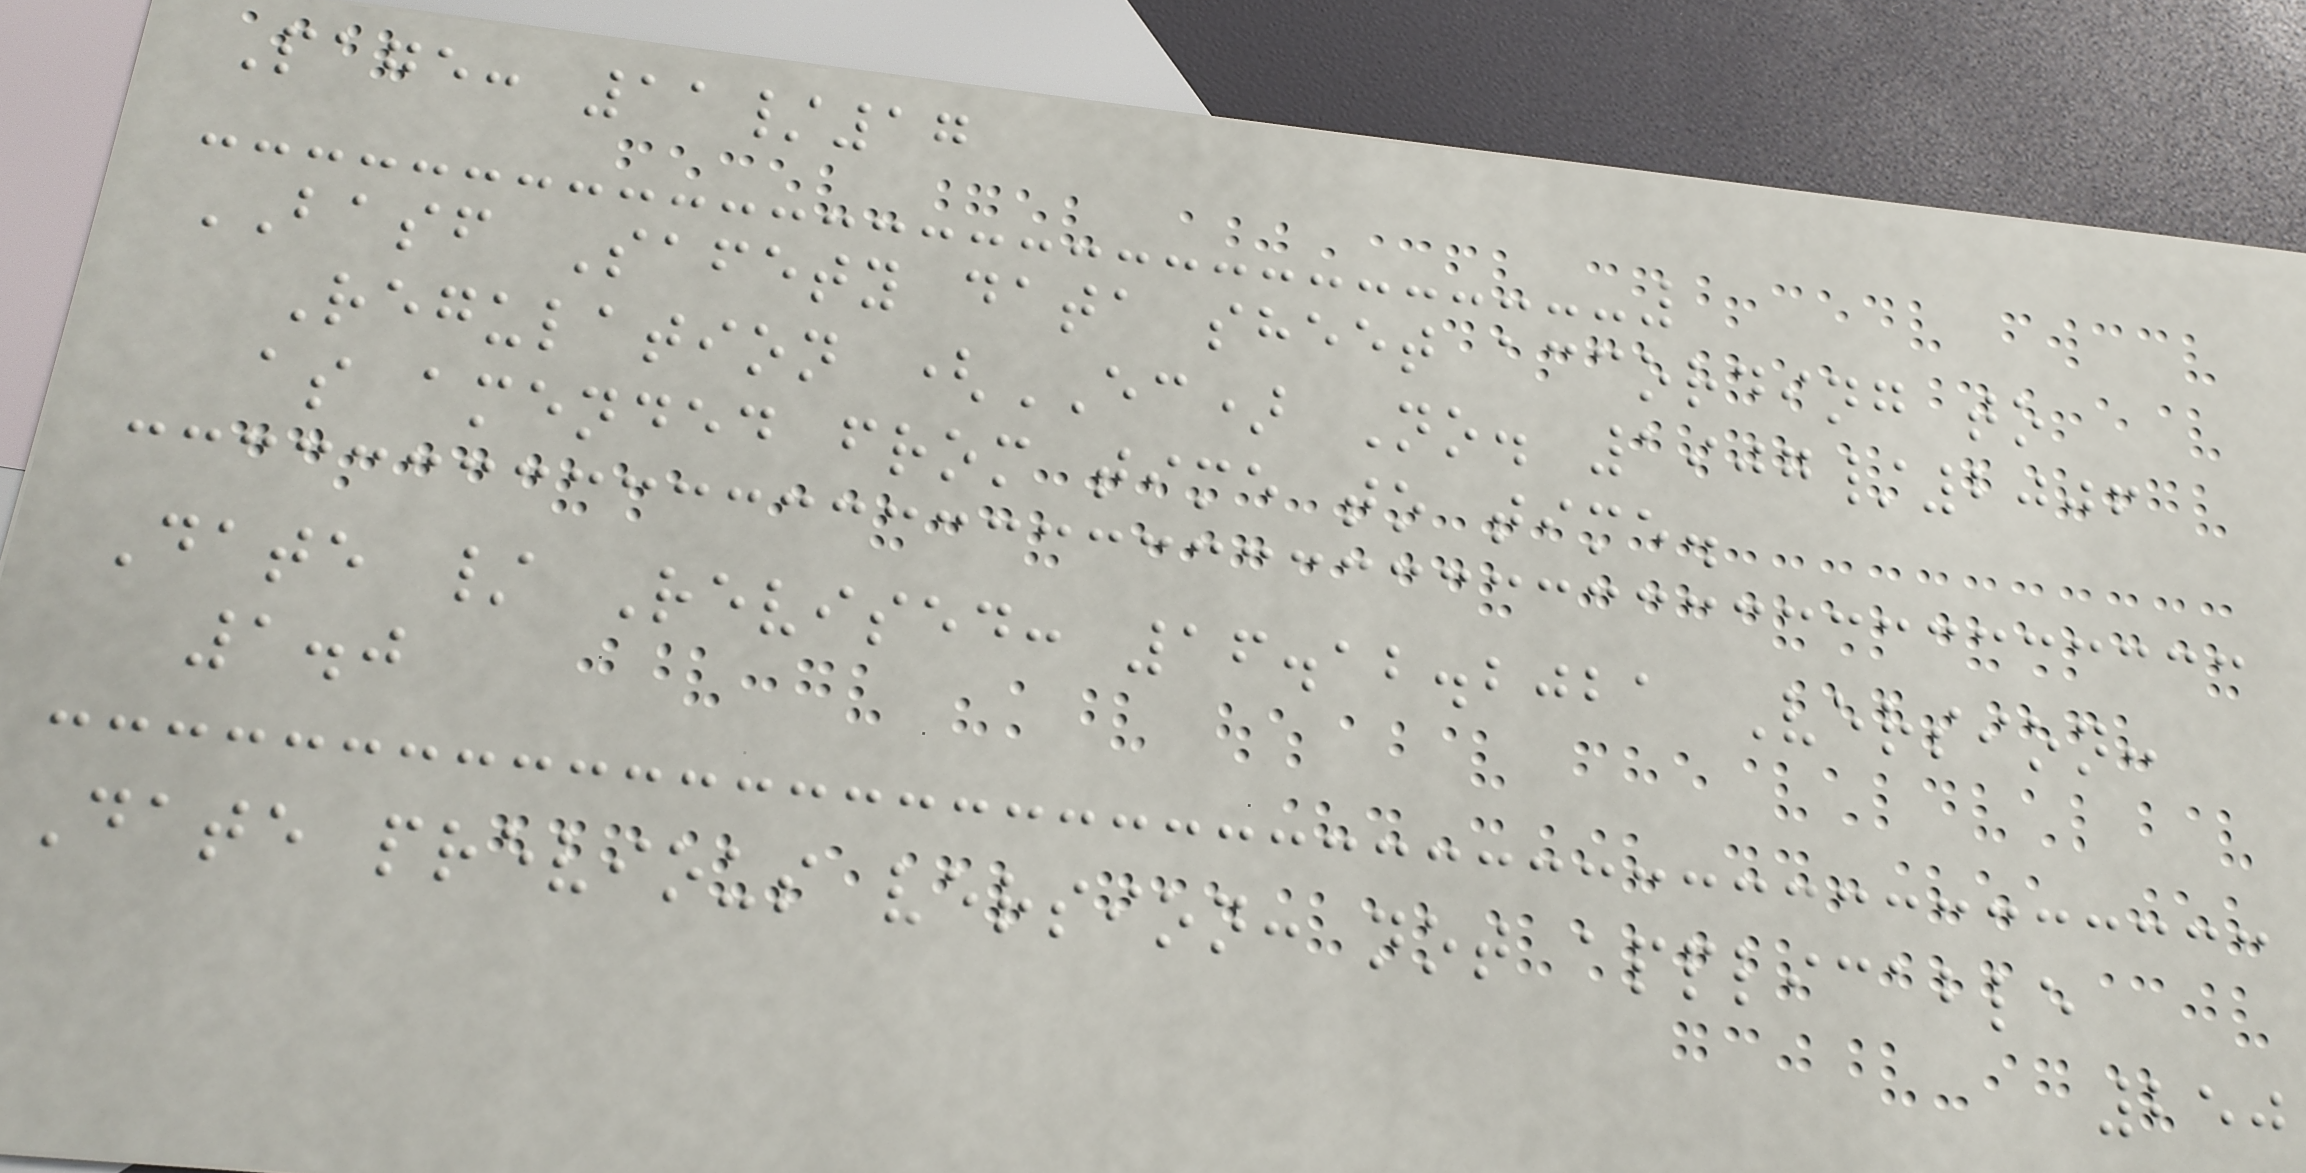Page: 11/17
BASF Safety data sheet according to
Regulation (EC) No. 1907/2006
as amended from time to time.
Date / Revised: 16.12.2021 Version:
1.0
Date previous version: not applicable
250
